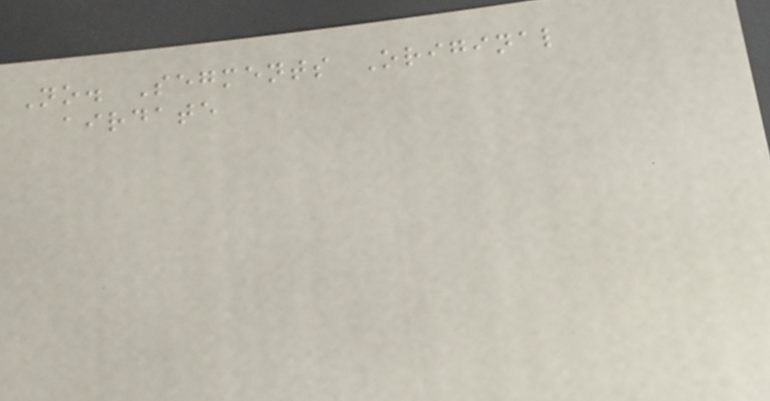No. Segments Original
airdate
